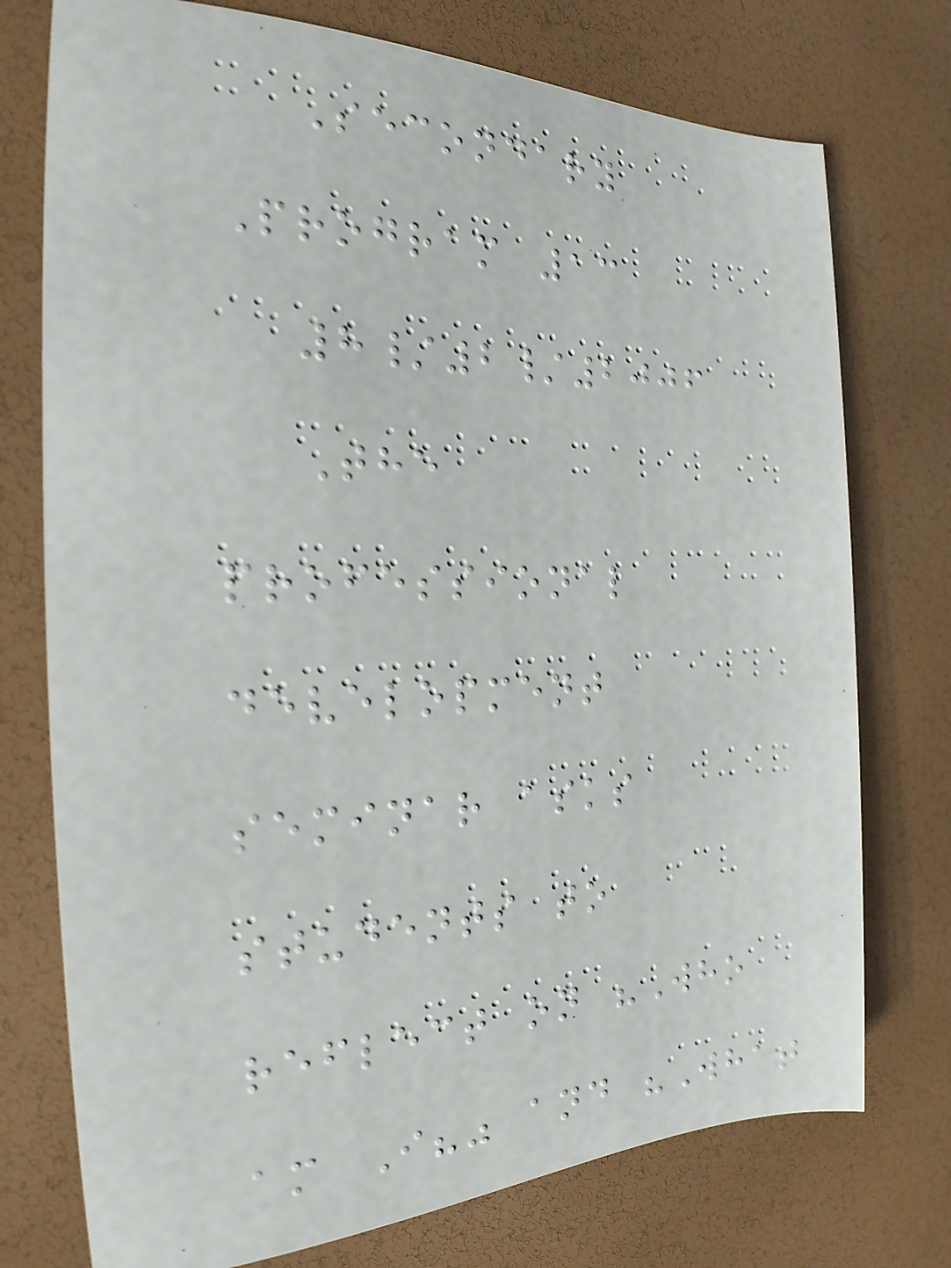Secondary
Program 13
8/2/2006
The
professional
development
seminar asks
students to
reflect on "Who
am I?" and "What
